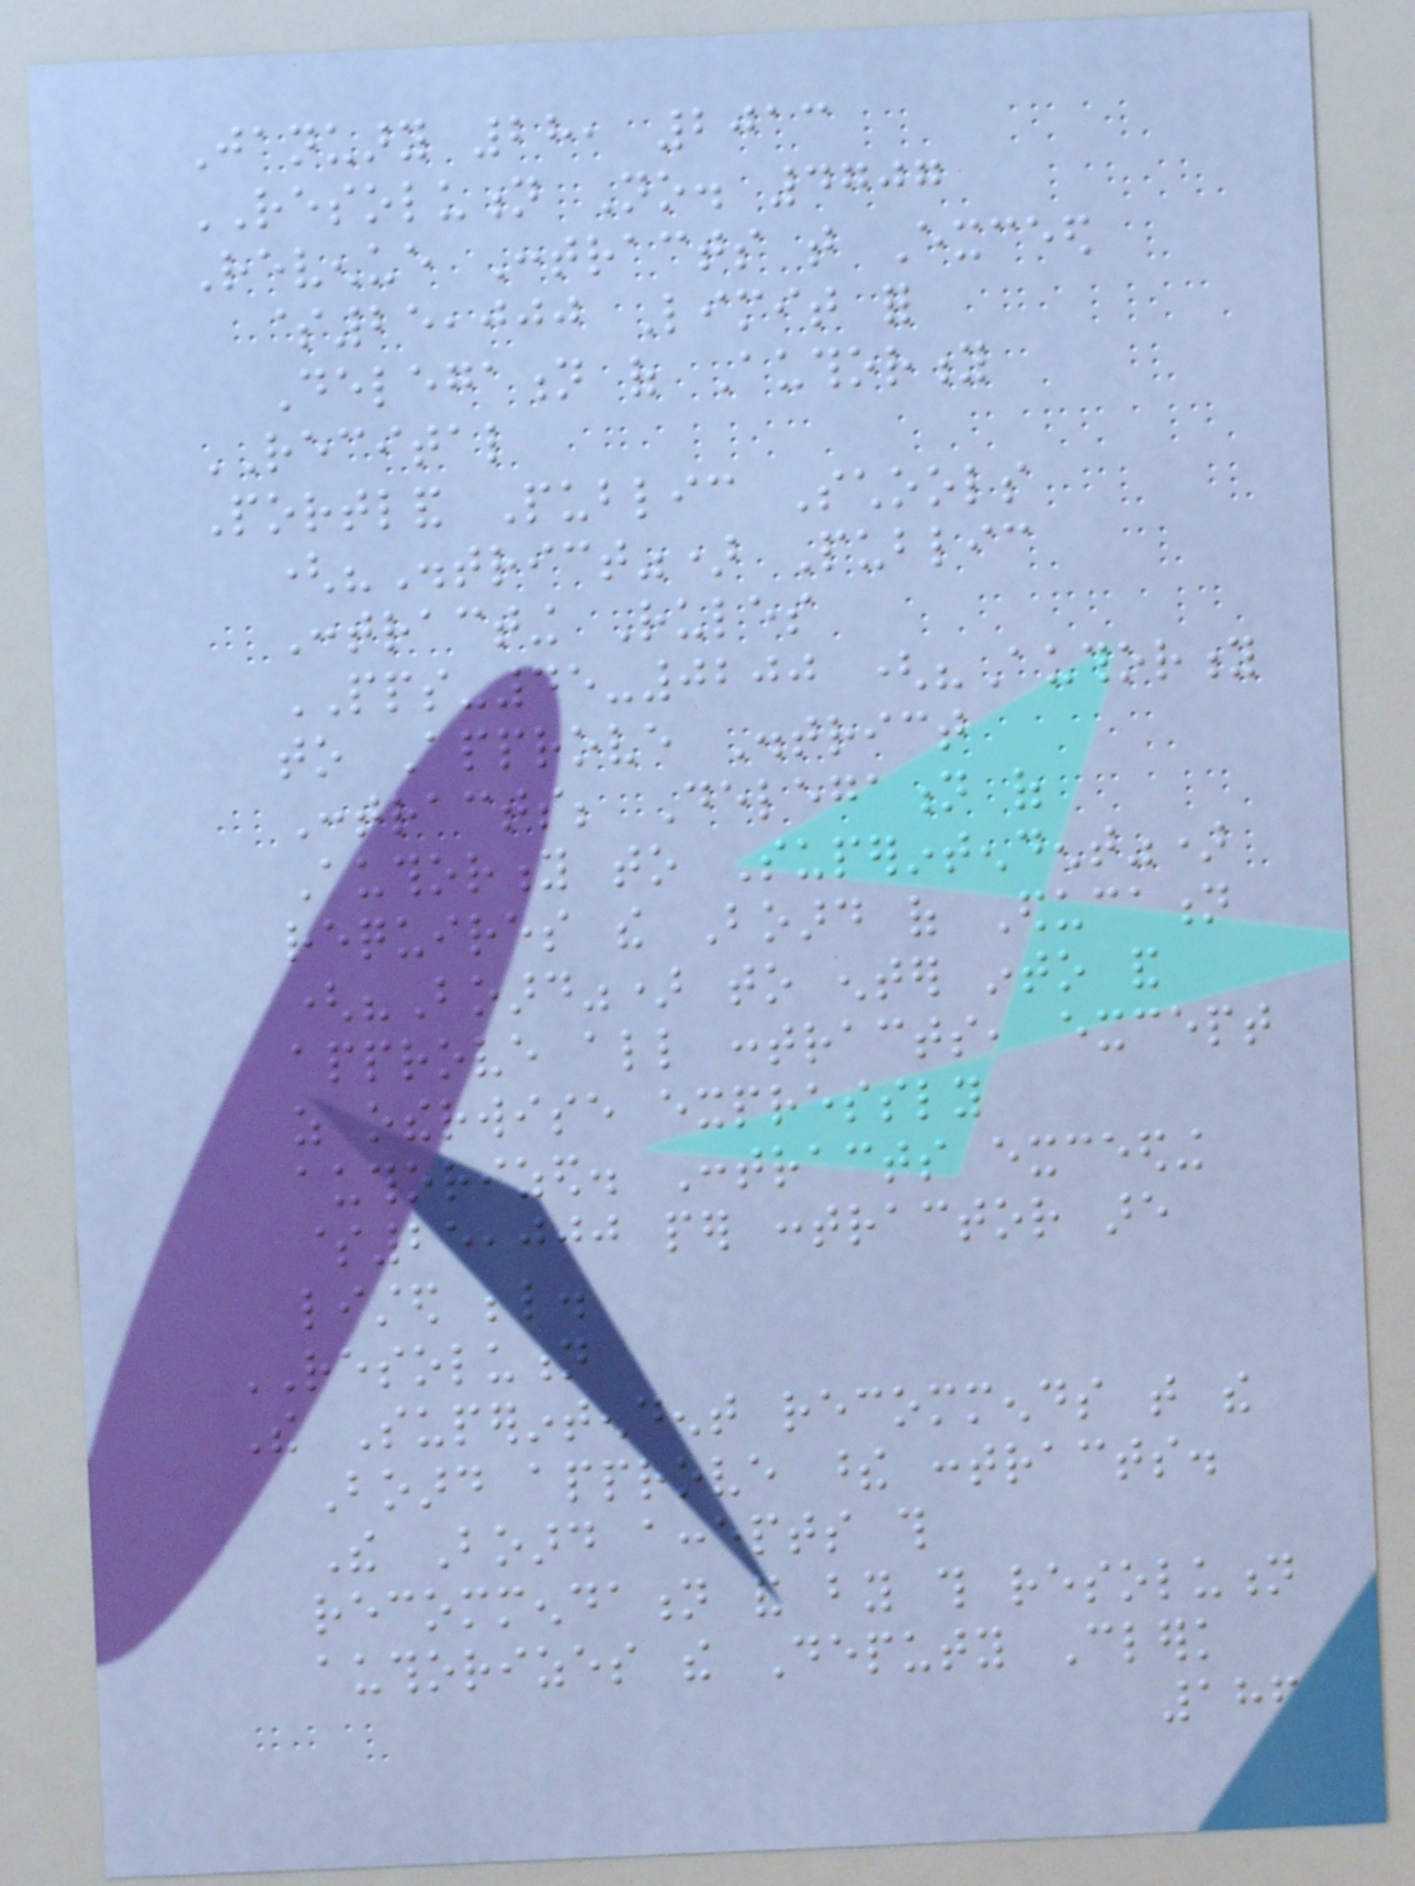January 28, 2013
RESOLUTION No. 4707
Revenue Contracts that Exceed
$25,000 Limit for
Delegation of Authority
RECITAL
Portland Public Schools
("District") Public
Contracting Rules
PPS-45-0200 ("Authority
to Approve District
Contracts; Delegation of
Authority to Superintendent")
requires the Board of Education
("Board") to enter into and
approve all contracts, except
as otherwise expressly
authorized. Contracts exceeding
$25,000 per contractor are
listed below.
RESOLUTION
The Superintendent recommends that the
Board approve these contracts.
The Board accepts this
recommendation and by this resolution
authorizes the Deputy Clerk
186
